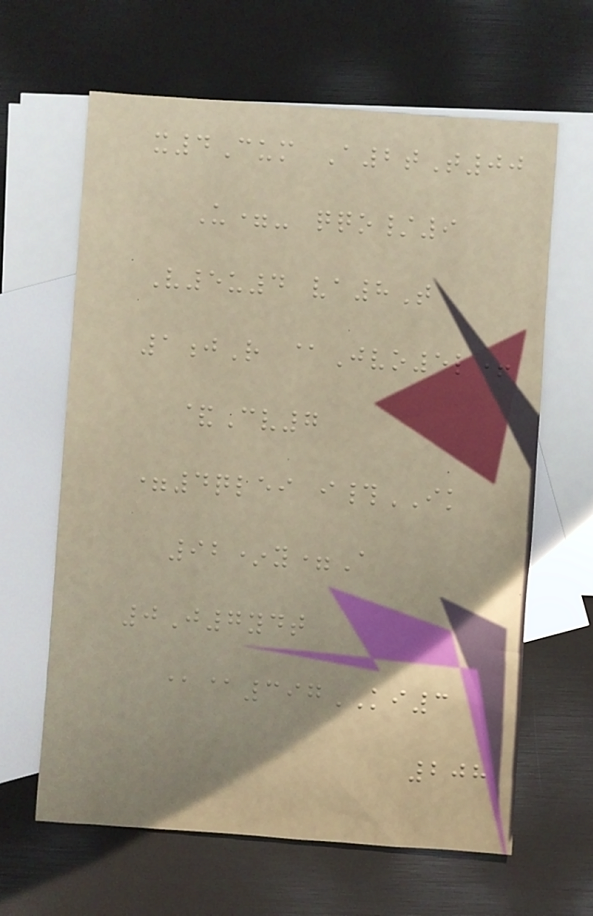x4Cum A2tT00
U=- qqo/9
V5u4 va8T
1jR @Jvo5l+
&Cv7
=4qlei i#IK
92*y=A
0J7ydt
@@397KI3
208
